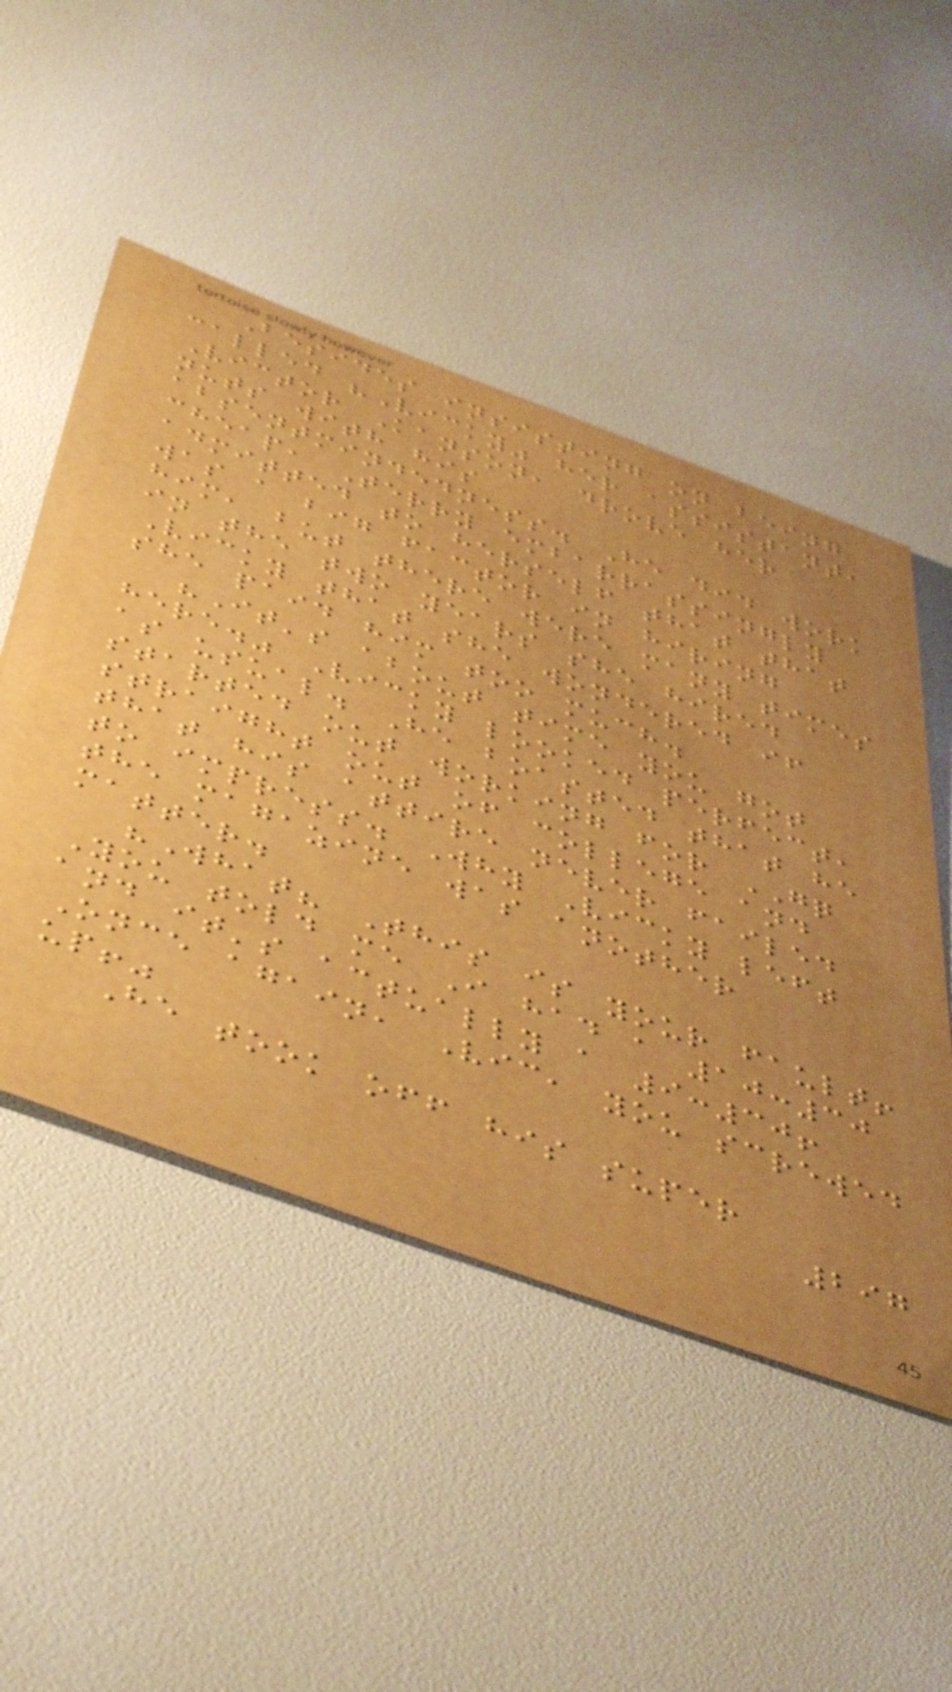Besides insisting on being
called "Vicky" her assistant,
Victor Kanson, drove her
nuts with his
absentmindedness. He did work
cheap, Terry embarrassingly
admitted to herself that that
was a big factor in hiring
him, but there were many times
in the two years she hired
Vicky that she wondered if
she paid him too much.
"It's about time you got
here." Vicky looked perfect,
as usual. He boasted that he
started out working for GQ
straight out of college and
that his attire never failed
to impress. Why Vicky left
the magazine was another
matter.
"What? This is your fault!
You told me I had a 10:30
and it's actually a 9:30!
Once again, Vic, you screwed
up!"
He took off his super
297
